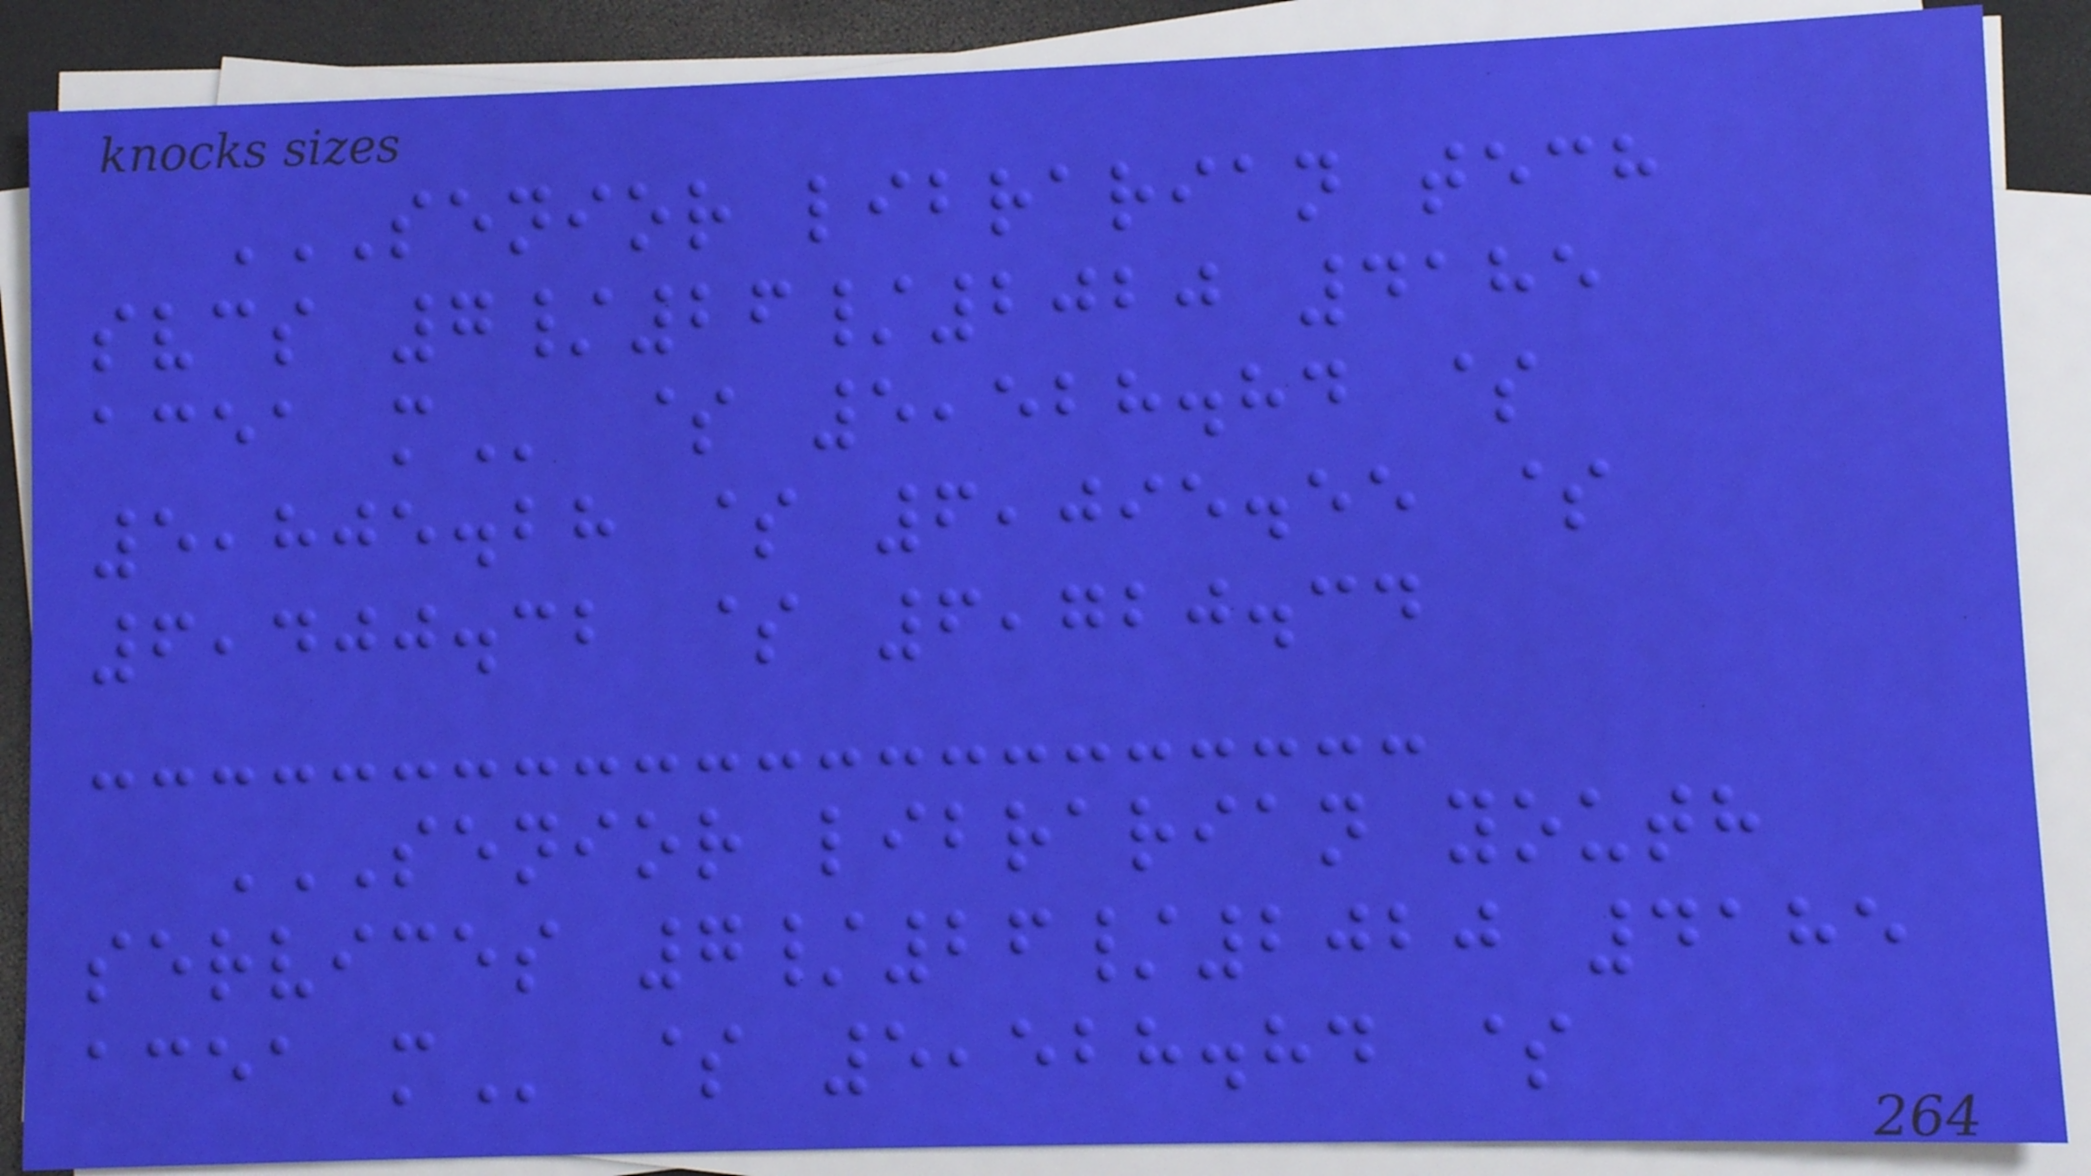SENIOR LIBRARIAN TECH
SVCS 7/26/2020 4185
ACEA M $ 5,528.84 $
5,805.28 $ 6,095.55 $
6,400.32 $ 6,720.34
SENIOR LIBRARIAN YOUTH
SERVICES 7/26/2020 4185
ACEA M $ 5,528.84 $
